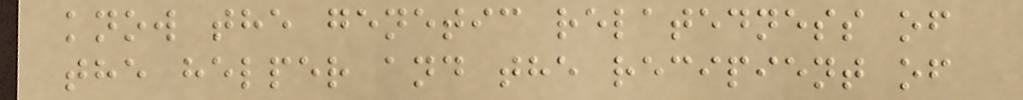know the genetic relatedness of
the helper and the recipient of
